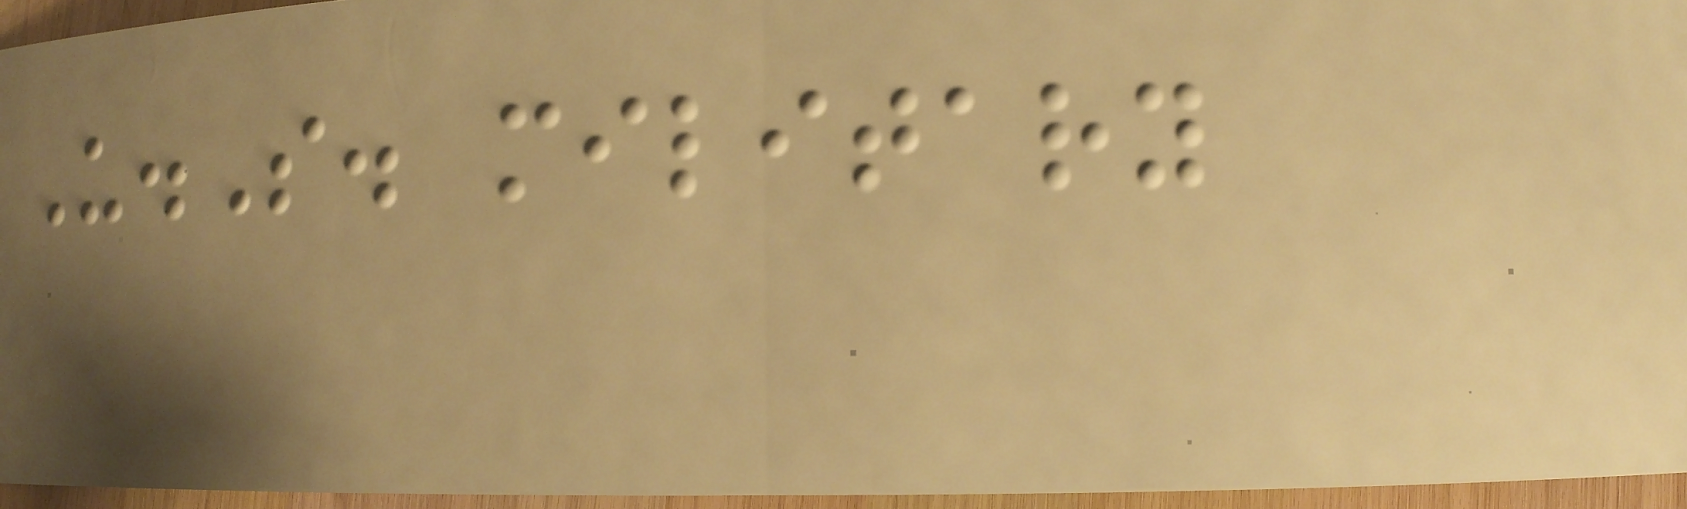U.S. military
